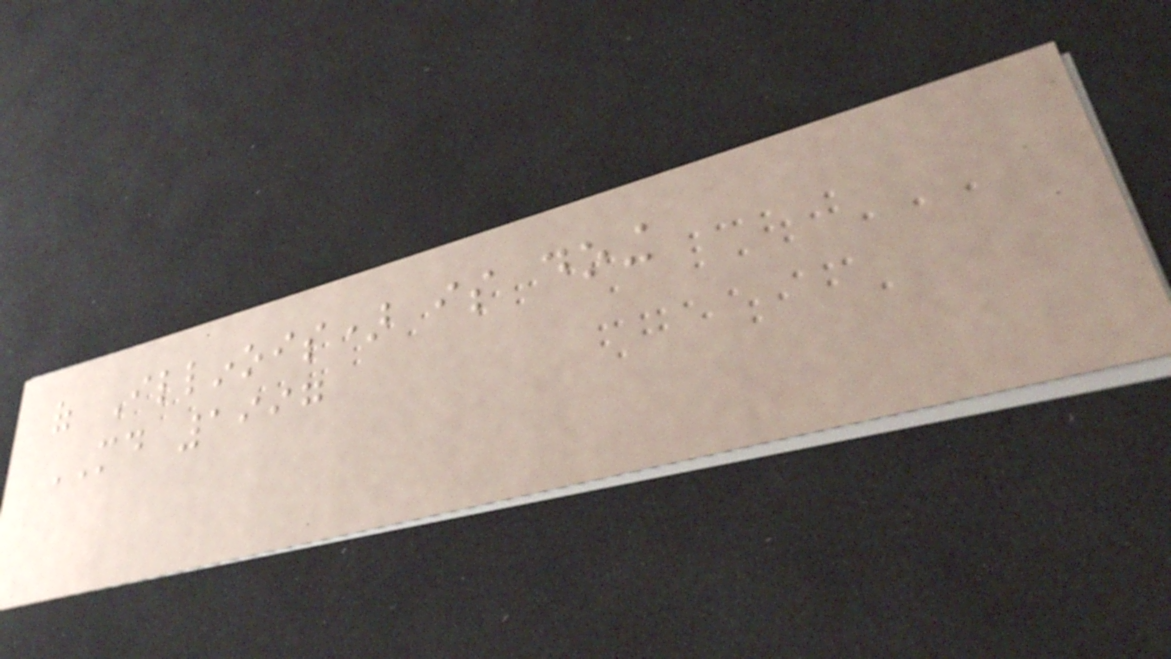of Illinois) is doing
MD 1997
